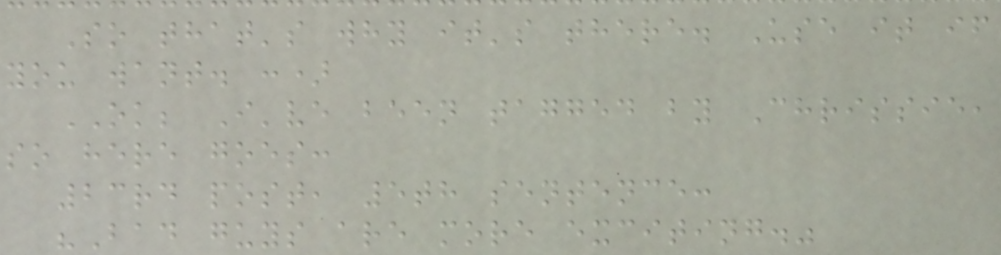So that's why it's there. Use it if
you want. :)
OK; I've been tagged by Chrissie,
so here goes:
23rd post, 5th sentence:
"Bad guys are more exciting."
